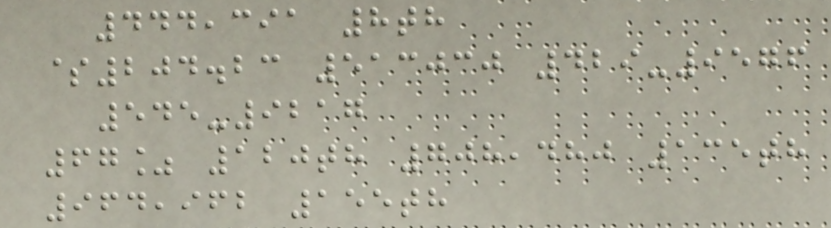444,391 8th
$204.23 513030 429-9576
545-9217
67% 120th 708,480 135th
964,962 155th
